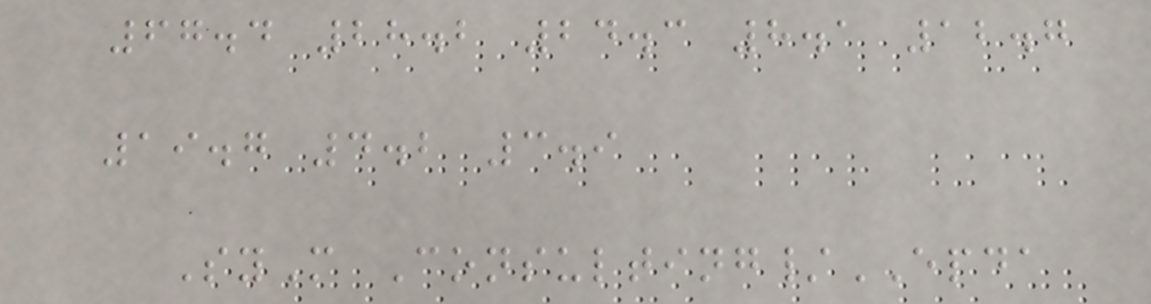67.4 28.2 24.3 8.1 12.7
19.7 4.2 3.9
SyM Consulting/EPDA
